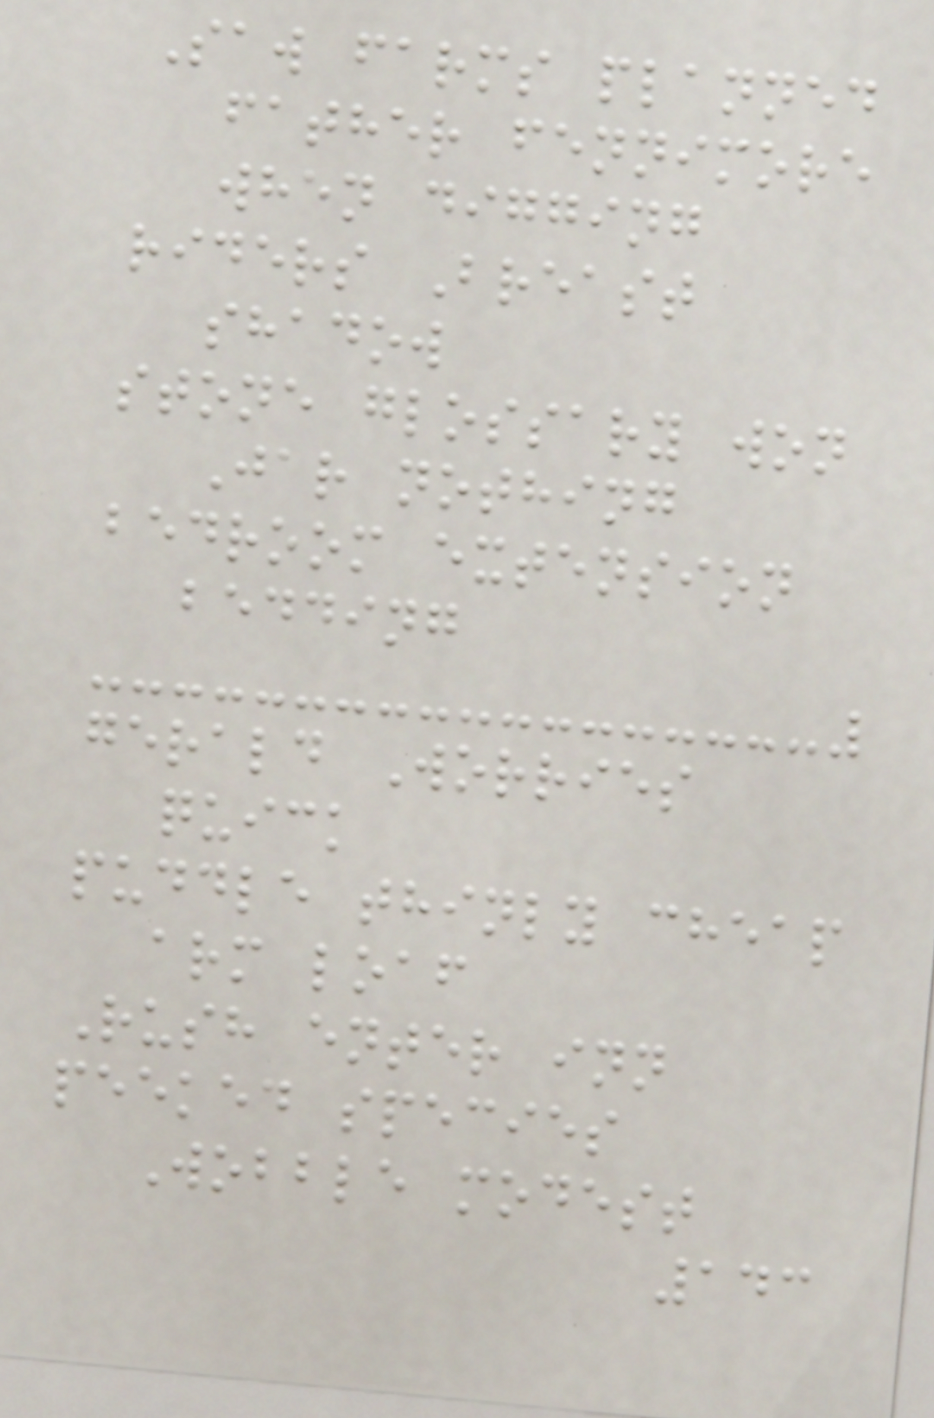Saw farms planned
father fennimore
when digging
riders Breast
shadow
stone glossary won
Jar nothing
bedroom extension
bedding
gerald Worries
quick
puddle thinly cheap
arm loaf
Rush enter inn
peeked species
Wobble modest
143
